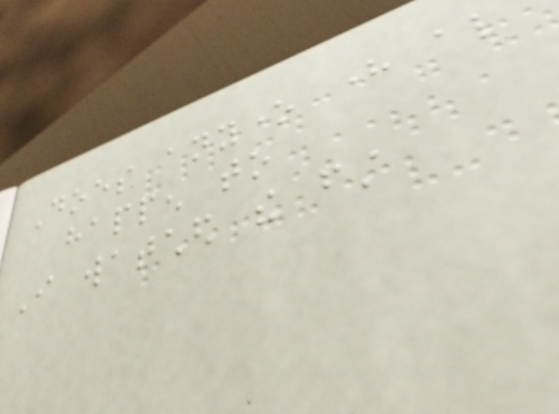Does anyone here also
happen to
I watched the first
